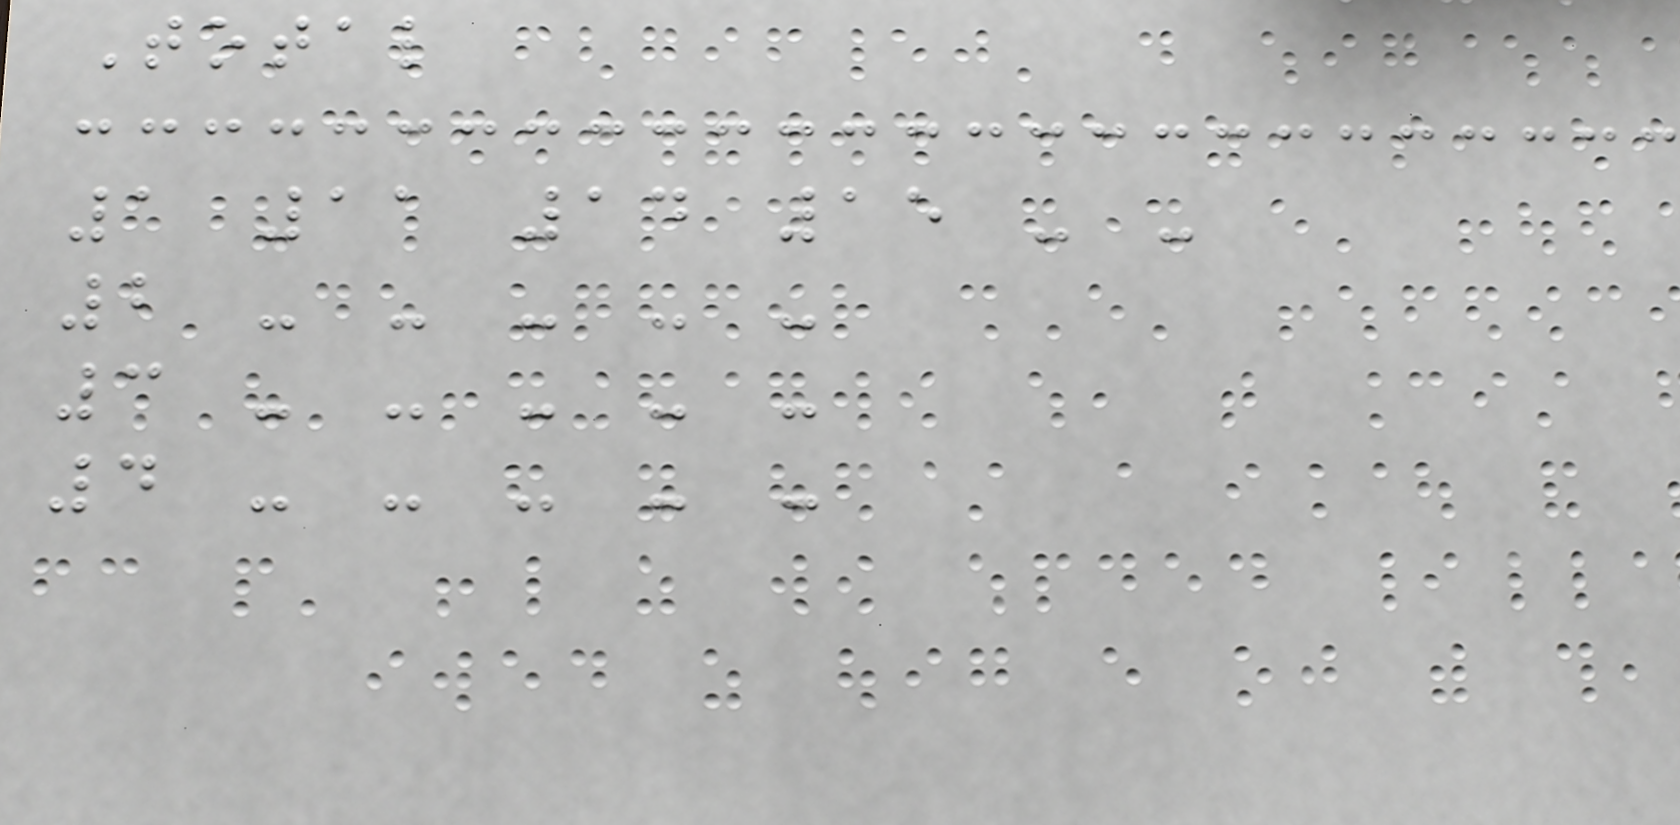Total
1 11 14 15 - -
2 - - - - -
3 - - - - -
4 - - - - -
